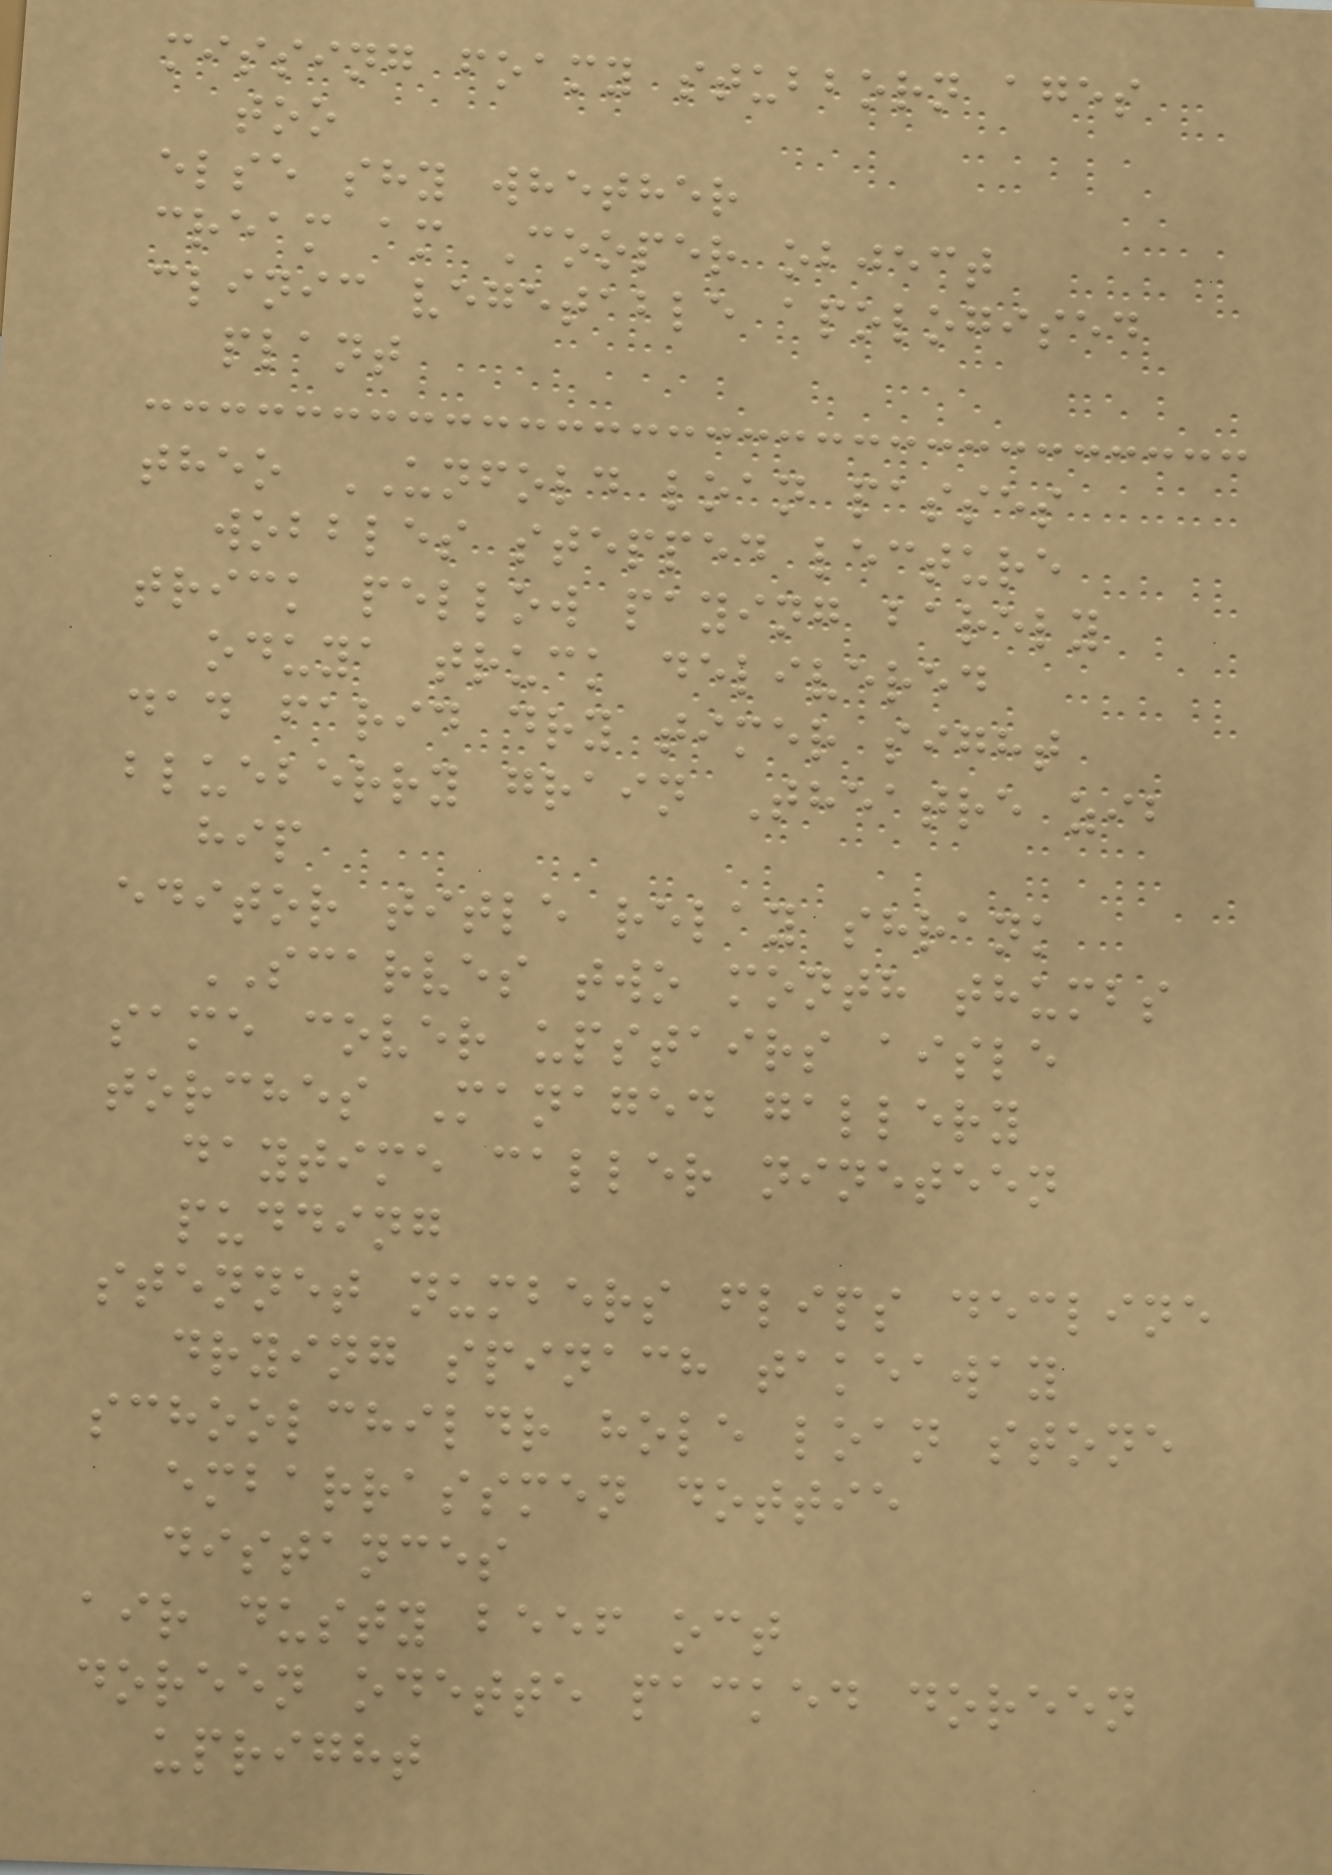missing foamy stubborn ages
too
else shy whether
cream am Cooper object
clinic vegetable apologised
plant
theo UNFOLD loan passes
wobbles stepped lecture
trick pellow paying barely
oduya truck delivered
dad farid dry timer sight
blueberry grain Theatre zib
hip
editor title relay shrank
SCARVES two month thumbs
same cover upstairs aisle
torches Managed gallery
daytime caller nineteen
pudding
stennet numbers flips decline
drying spinach takeaway
schoolchildr hole loan stone
embarrassmen dottie
distances
air dusty beef oct
doreen odette packed doreen
upright
